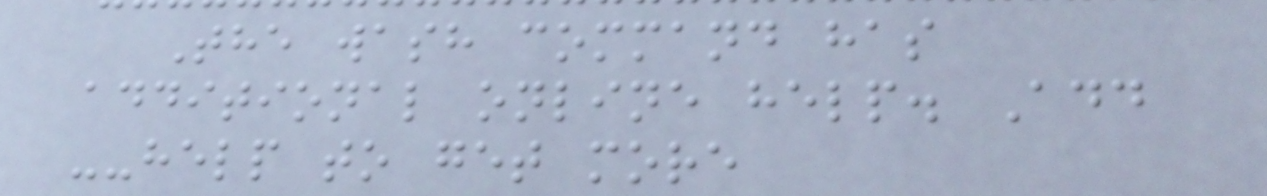The wash command has
additional online help. Add
--help to get more
